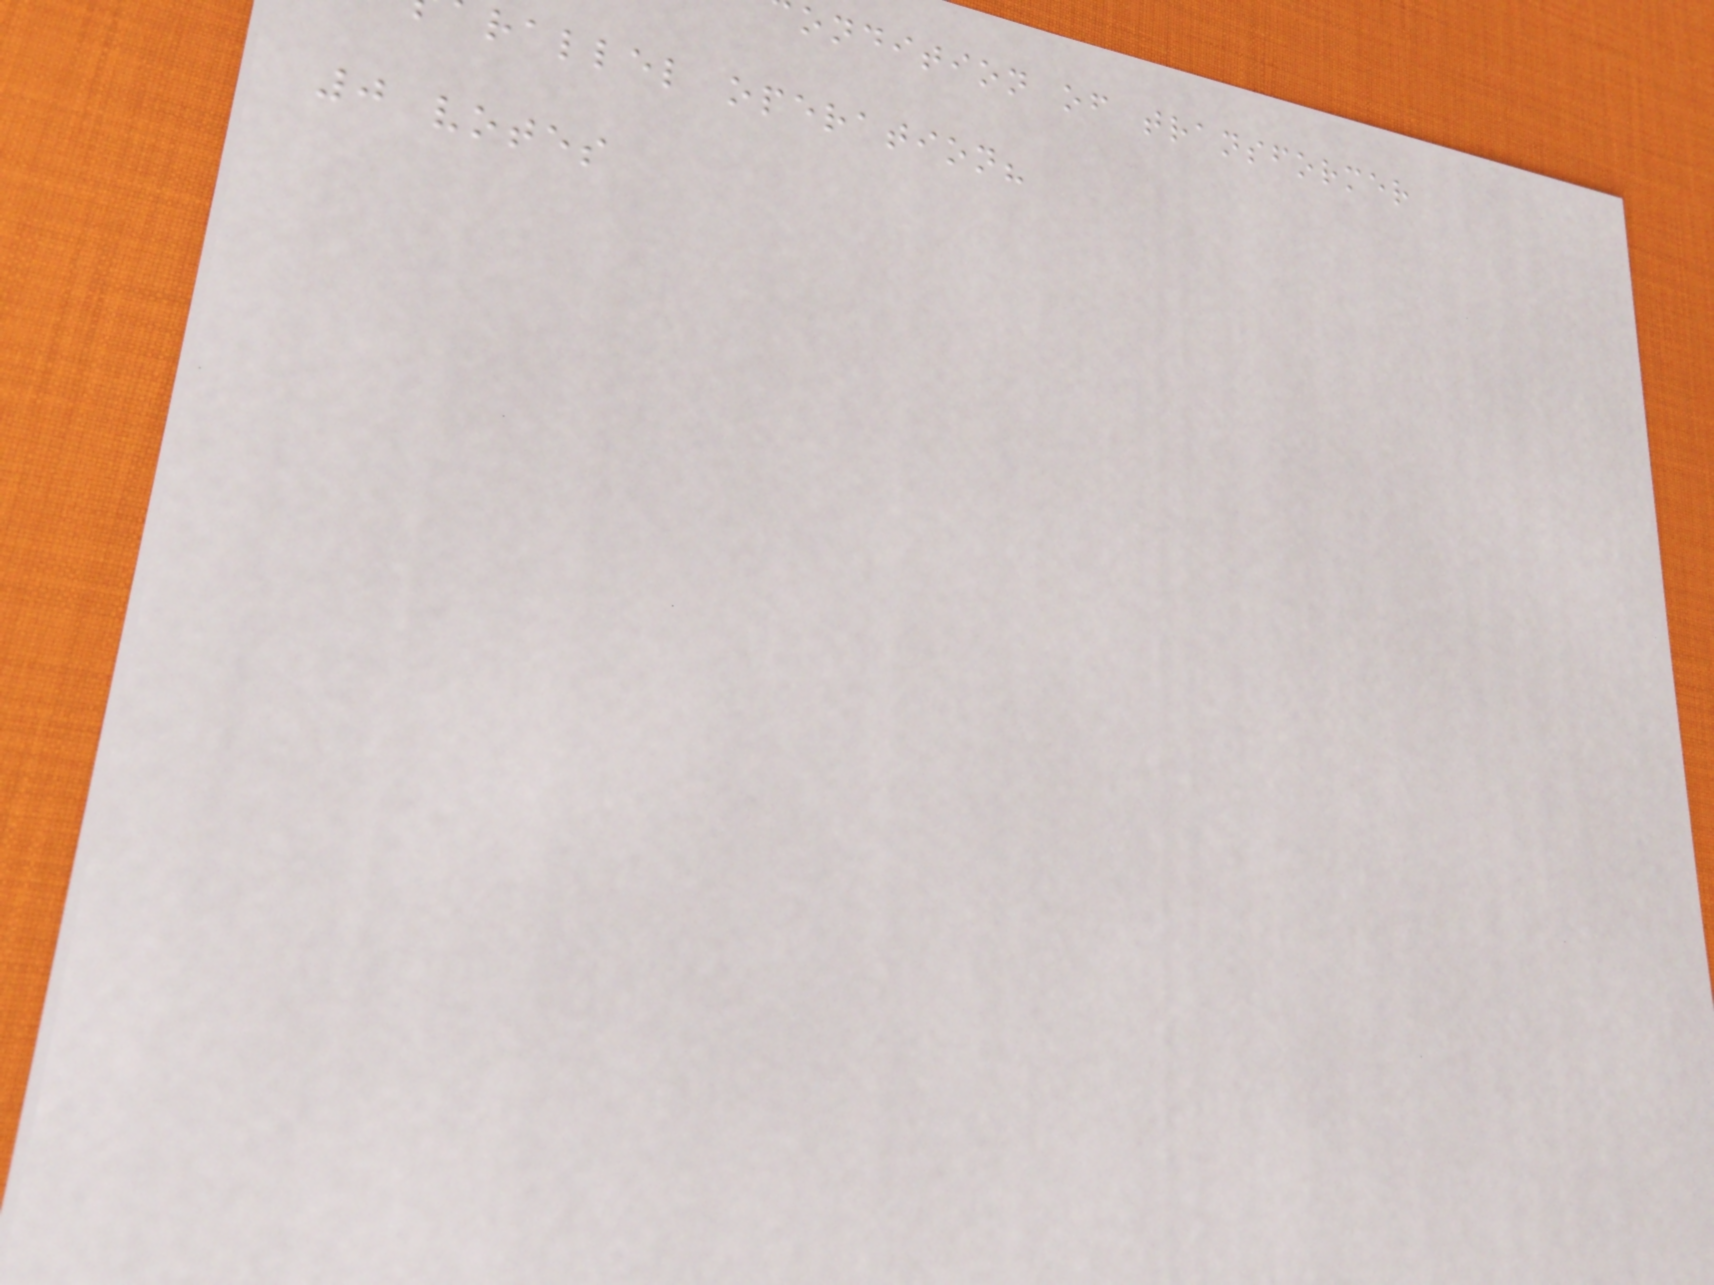ondition of transformer
rallel operation?
0 votes
